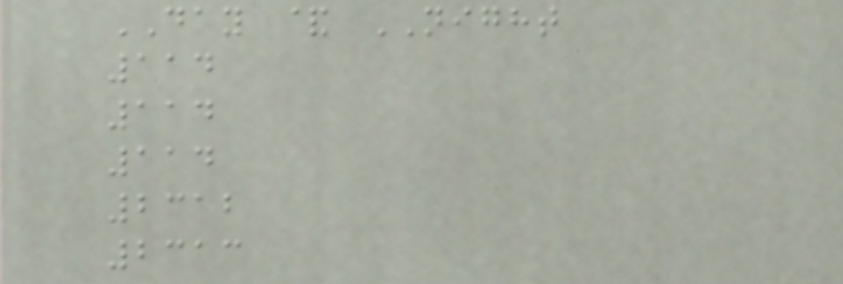DAY & NIGHT
114
114
114
2312
2313
